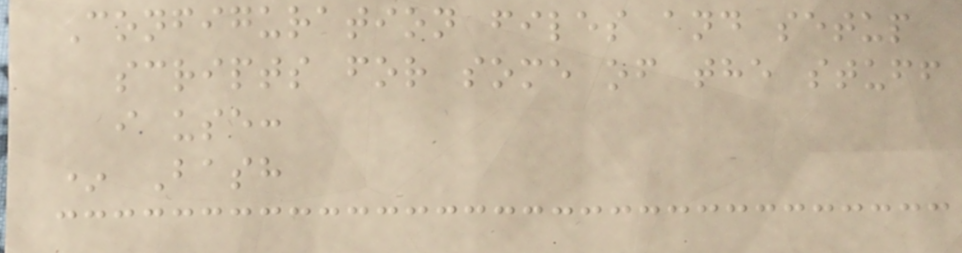Configuration files and setup
scripts for some of the stuff
i use:
* Bash
